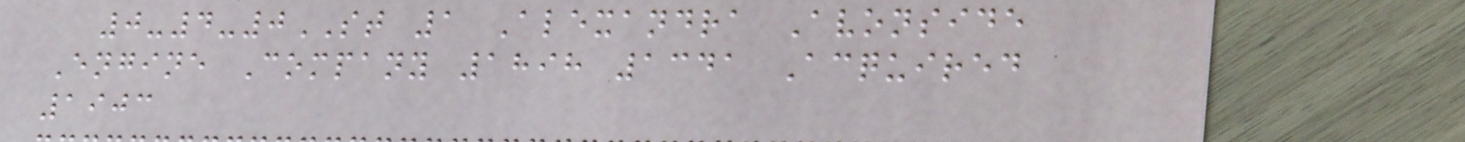0-4-0ST 1 Alexandra Avonside
Engine Company 1898 1341 Acquired
1903
